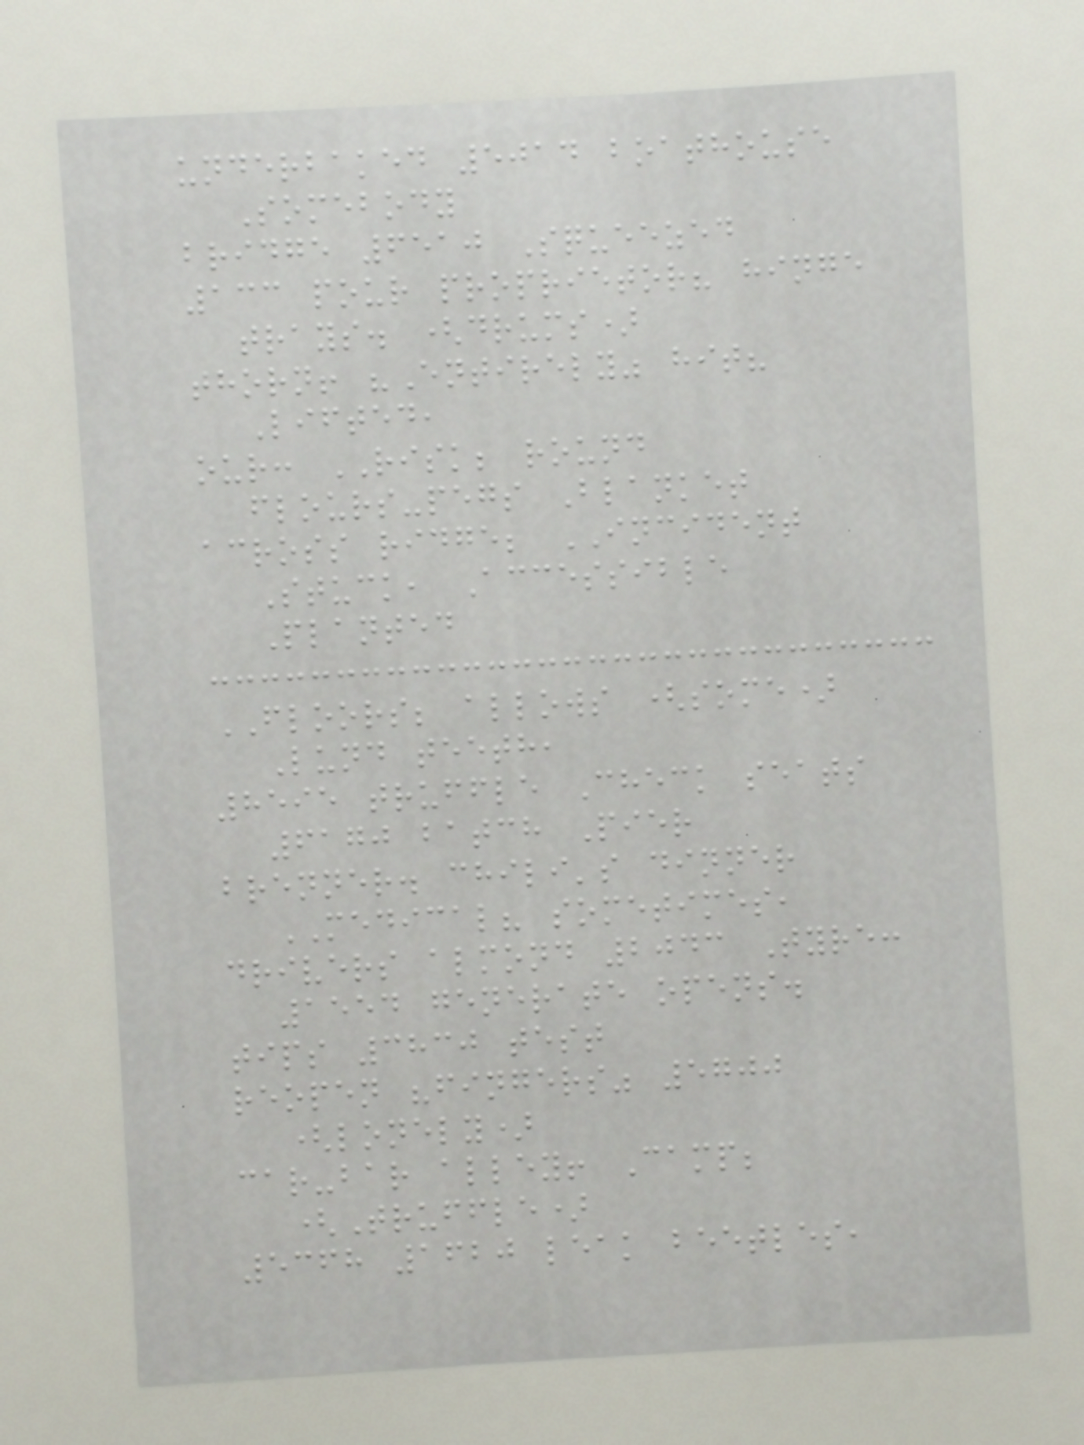underbaked 5014 boathouse
Somebody
bridge 6510 Squeezed
133 pour proprietor? hinge
trays. (drums)
thorn! "Entirely" hit?
Lifted,
our: RISK; round
flours-pegs Blanket
across ridge; INCIDENT
Stuck, Accessible
Planted
FLOORS; allows (some)
Lund teeth,
8595 truffle Check seats
6170 batch Pier
brenner. chili's dinner
MEDICAL? sometimes,
drivers almond 2043 Tyre:
1554 generate opens.
tips 3830 test
reopen "fingers" 5700
(lonely)
car-bar alley! Camp;
(Truffle)
5368 1620 leak beetles,
